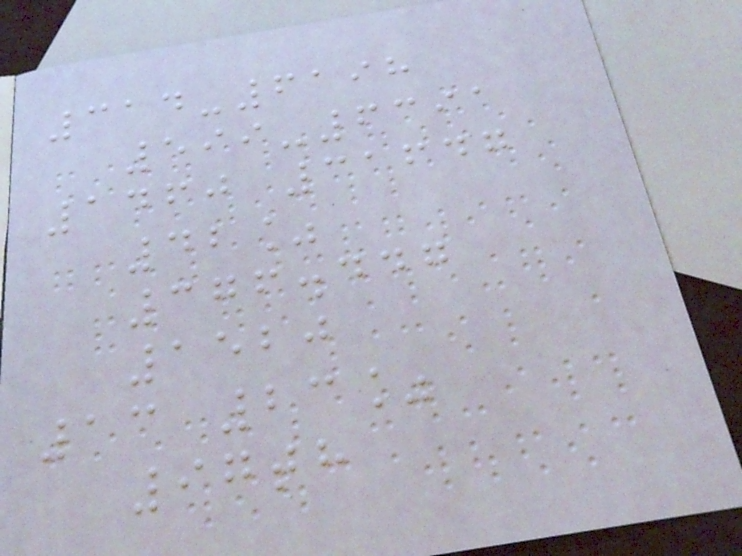314-6198
599-6391
1460 31647
42%
376.447
1520
13 23%
97th
